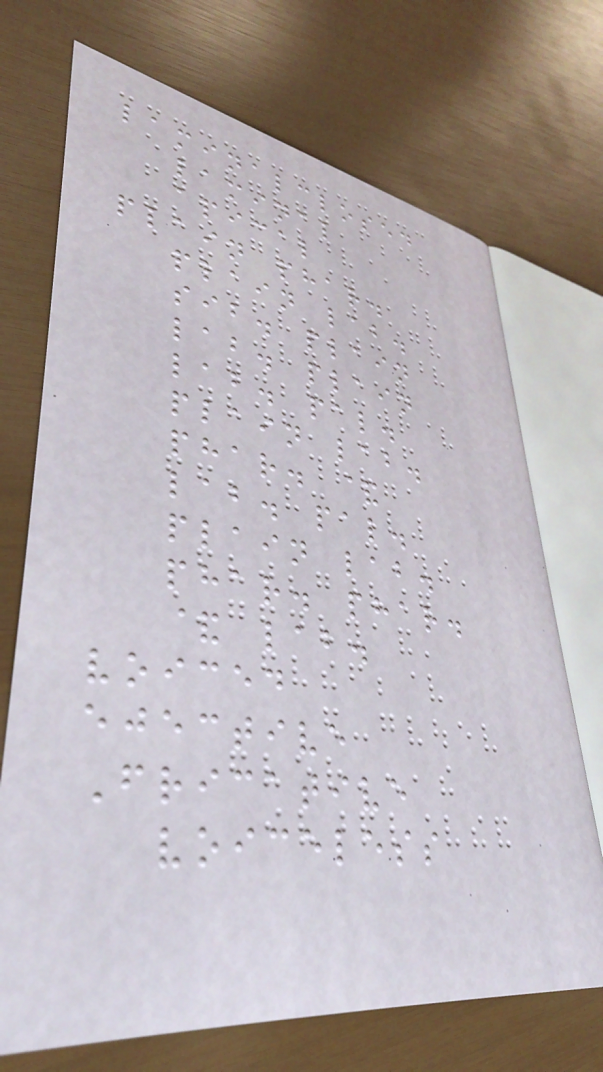laminalclosed
laminal
apical
plain phar.
plain lab.
sib. plain
lab. plain
lab. pal.
plain lab.
phar. &
lab. pal.
plain lab.
phar. phar.
& lab.
voiced
ejective
Fricative
voiceless
